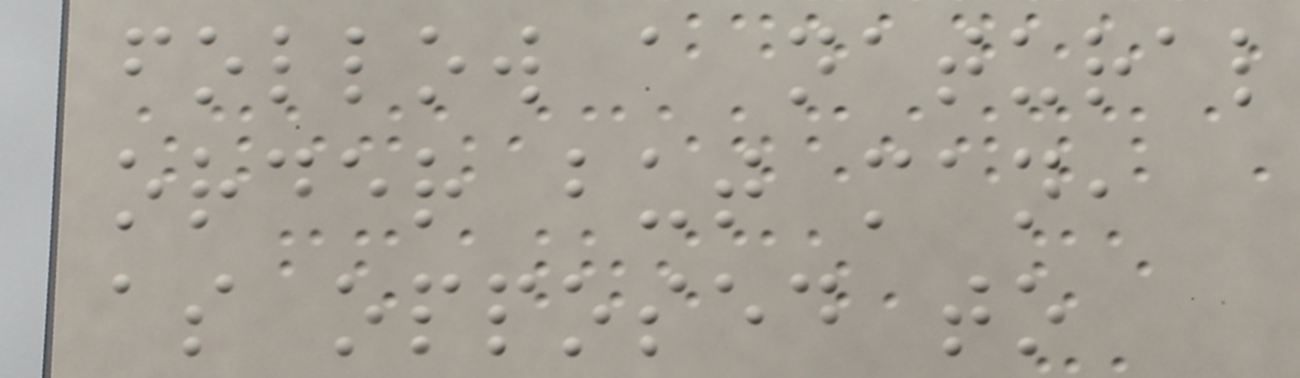follow a natural
order but man,
as opposed to
